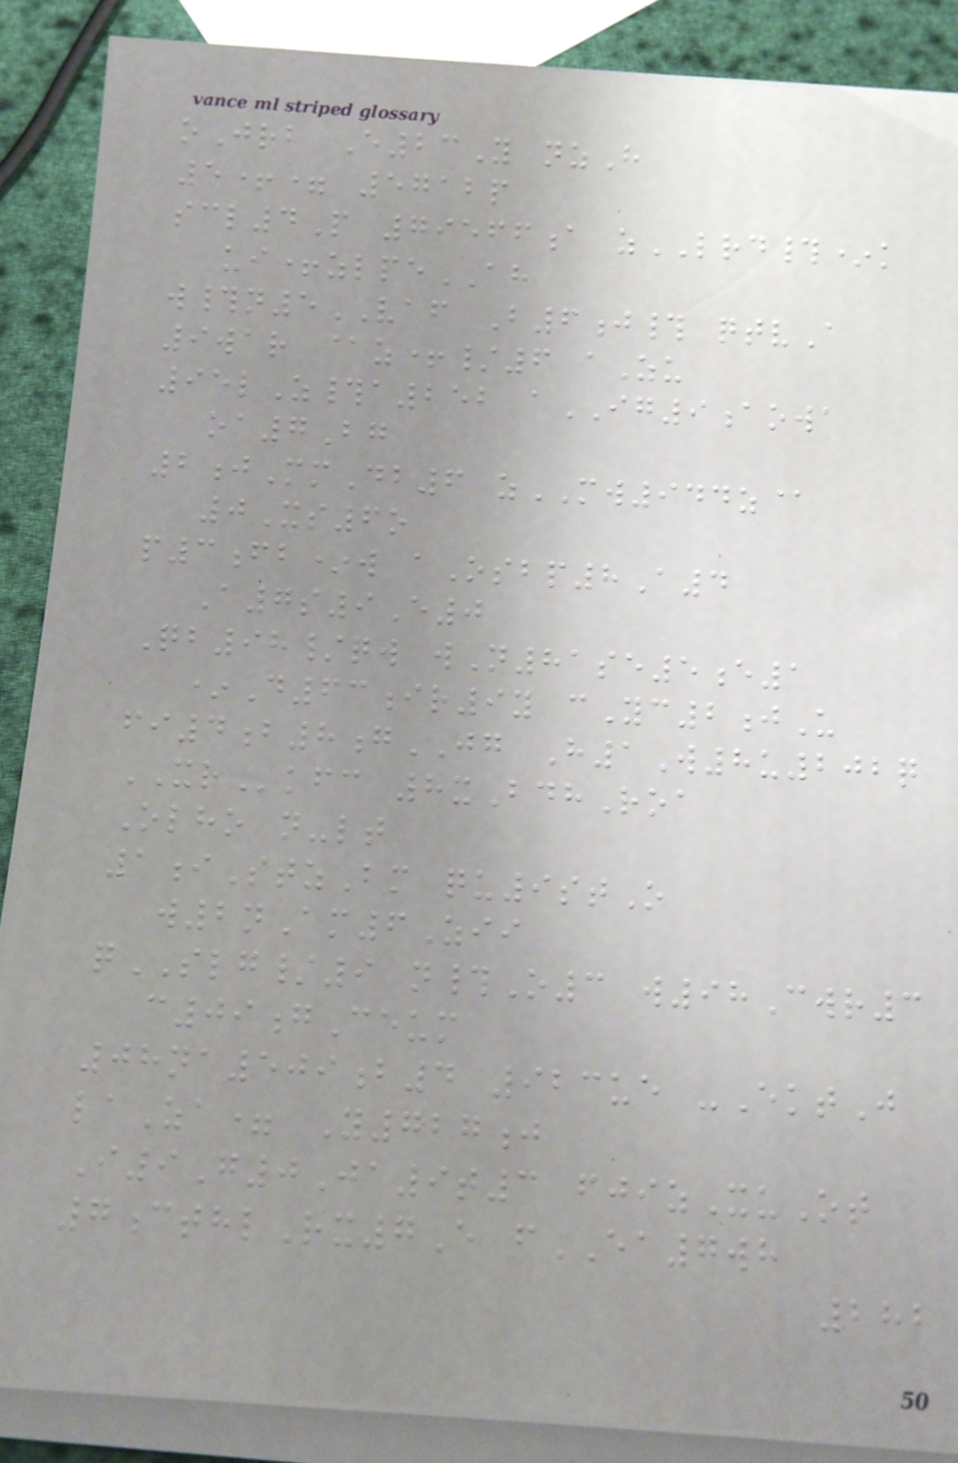oJrb E23Y nzH
5+= 5712p
scl4P 79566a zLRD#*k
ui+zlpeAH
w#n5VAF B6j# qtvA
9war @z+/6 aZu
95lZ#a252 aIG9aowa
oa7Bg
2jMmDb6 zMW944z@
0Xs6o
p3fb*w aOsbp8A4
A7s9E0
Qb98/qw wN81se5e1
*D63ir9y cYc2jU
fi4b8gJG H1W8u202q
XRkfc 8xBdhRoa
Olho n-lt
1iStzBm qu9stO
w2nAm6Zii
qSLG/9 n#O3 w98Cwr3
c09gCeum
08na509b4 923ue -EktJ
laZa= Y727j
I9G0Ja9t3 fjizXuOt
7cthlRx7E fEA7wh
282
